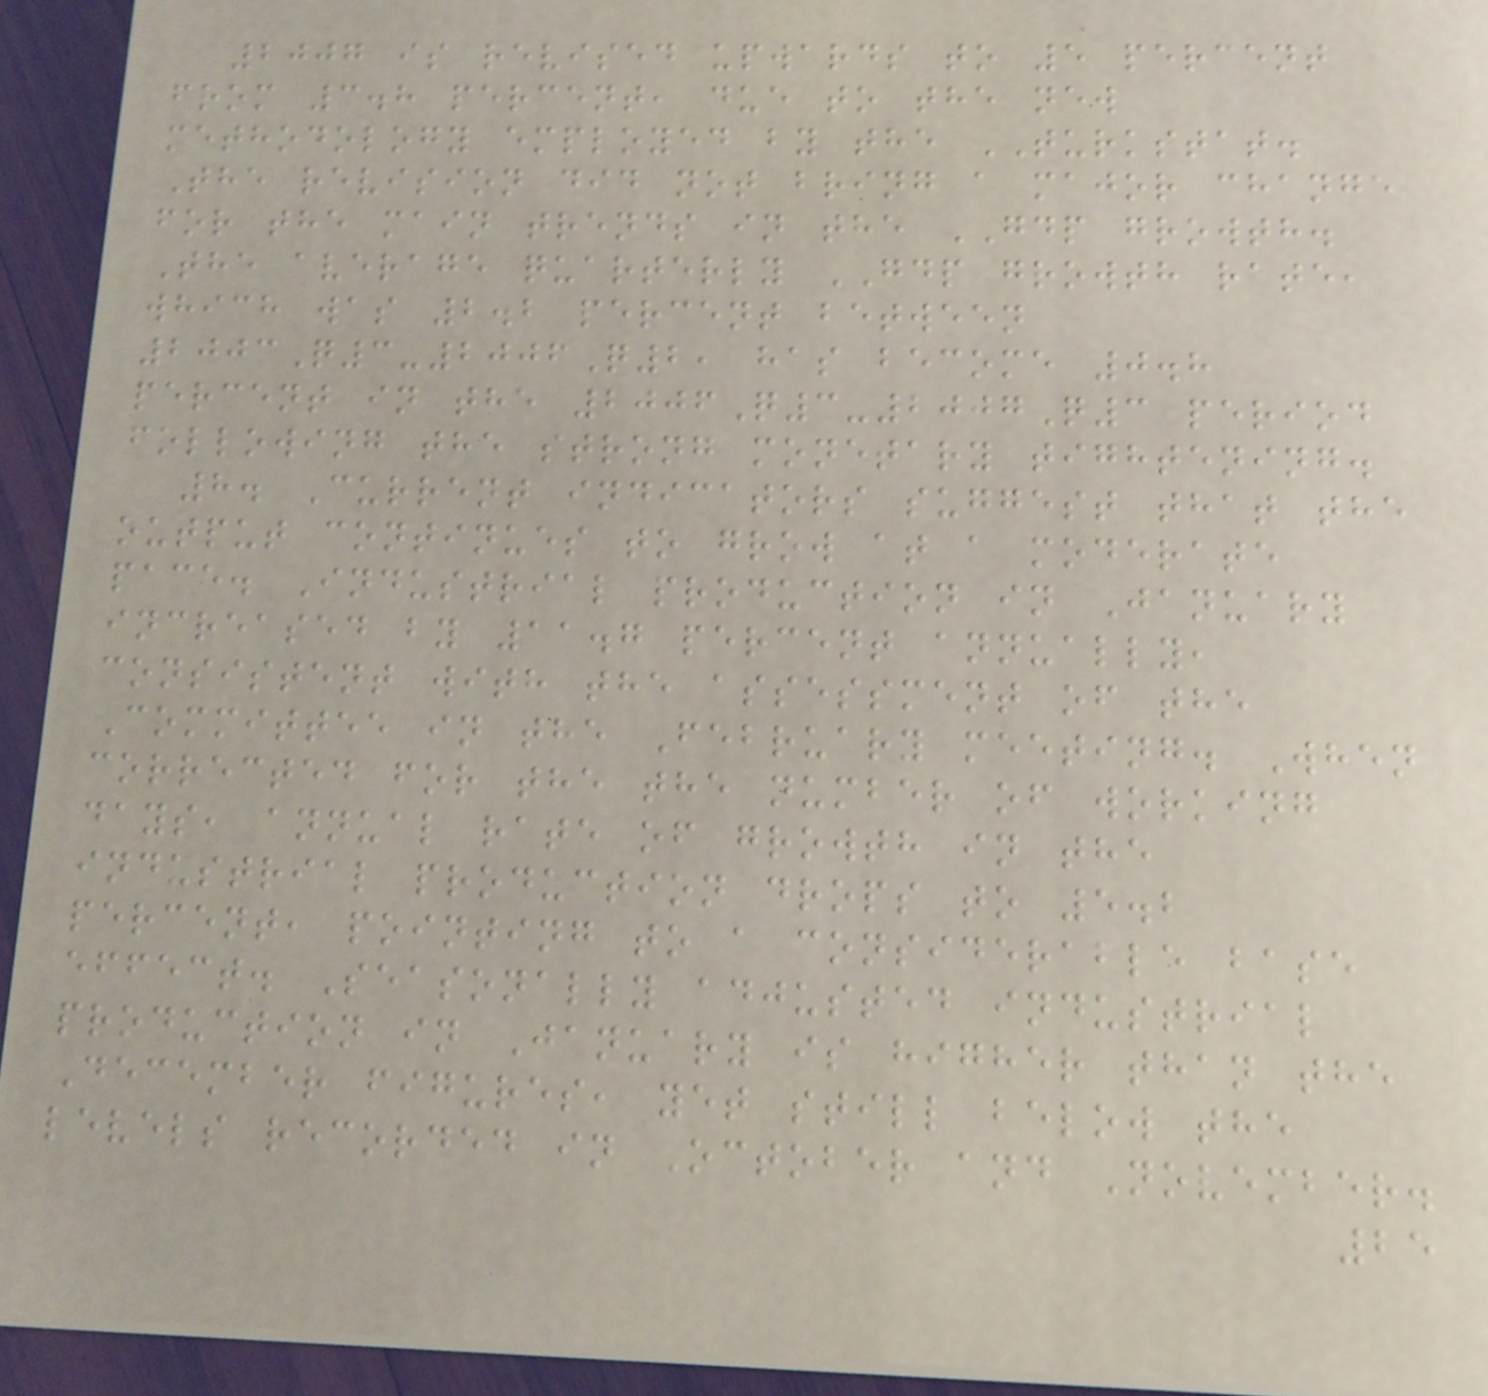2007 is revised upwards to 5 percent
from 3.8 percent, due to the new
methodology employed by the TURKSTAT.
The revision did not bring a major change
for the main trends in the GDP growth.
The average quarterly GDP growth rate,
which was 2.2 percent between
2003Q3-2006Q2, has become 0.8
percent in the 2006Q3-2007Q3 period
following the strong monetary tightening.
8. Current indicators suggest that the
output continues to grow at a moderate
pace. Industrial production in January
increased by 11.7 percent annually,
consistent with the assessment of the
Committee in the February meeting. When
corrected for the the number of working
days, annual rate of growth in the
industrial production drops to 5.2
percent, pointing to a considerable base
effect. Seasonally adjusted industrial
production in January is higher than the
December figures, yet still below the
levels recorded in October and November.
25
